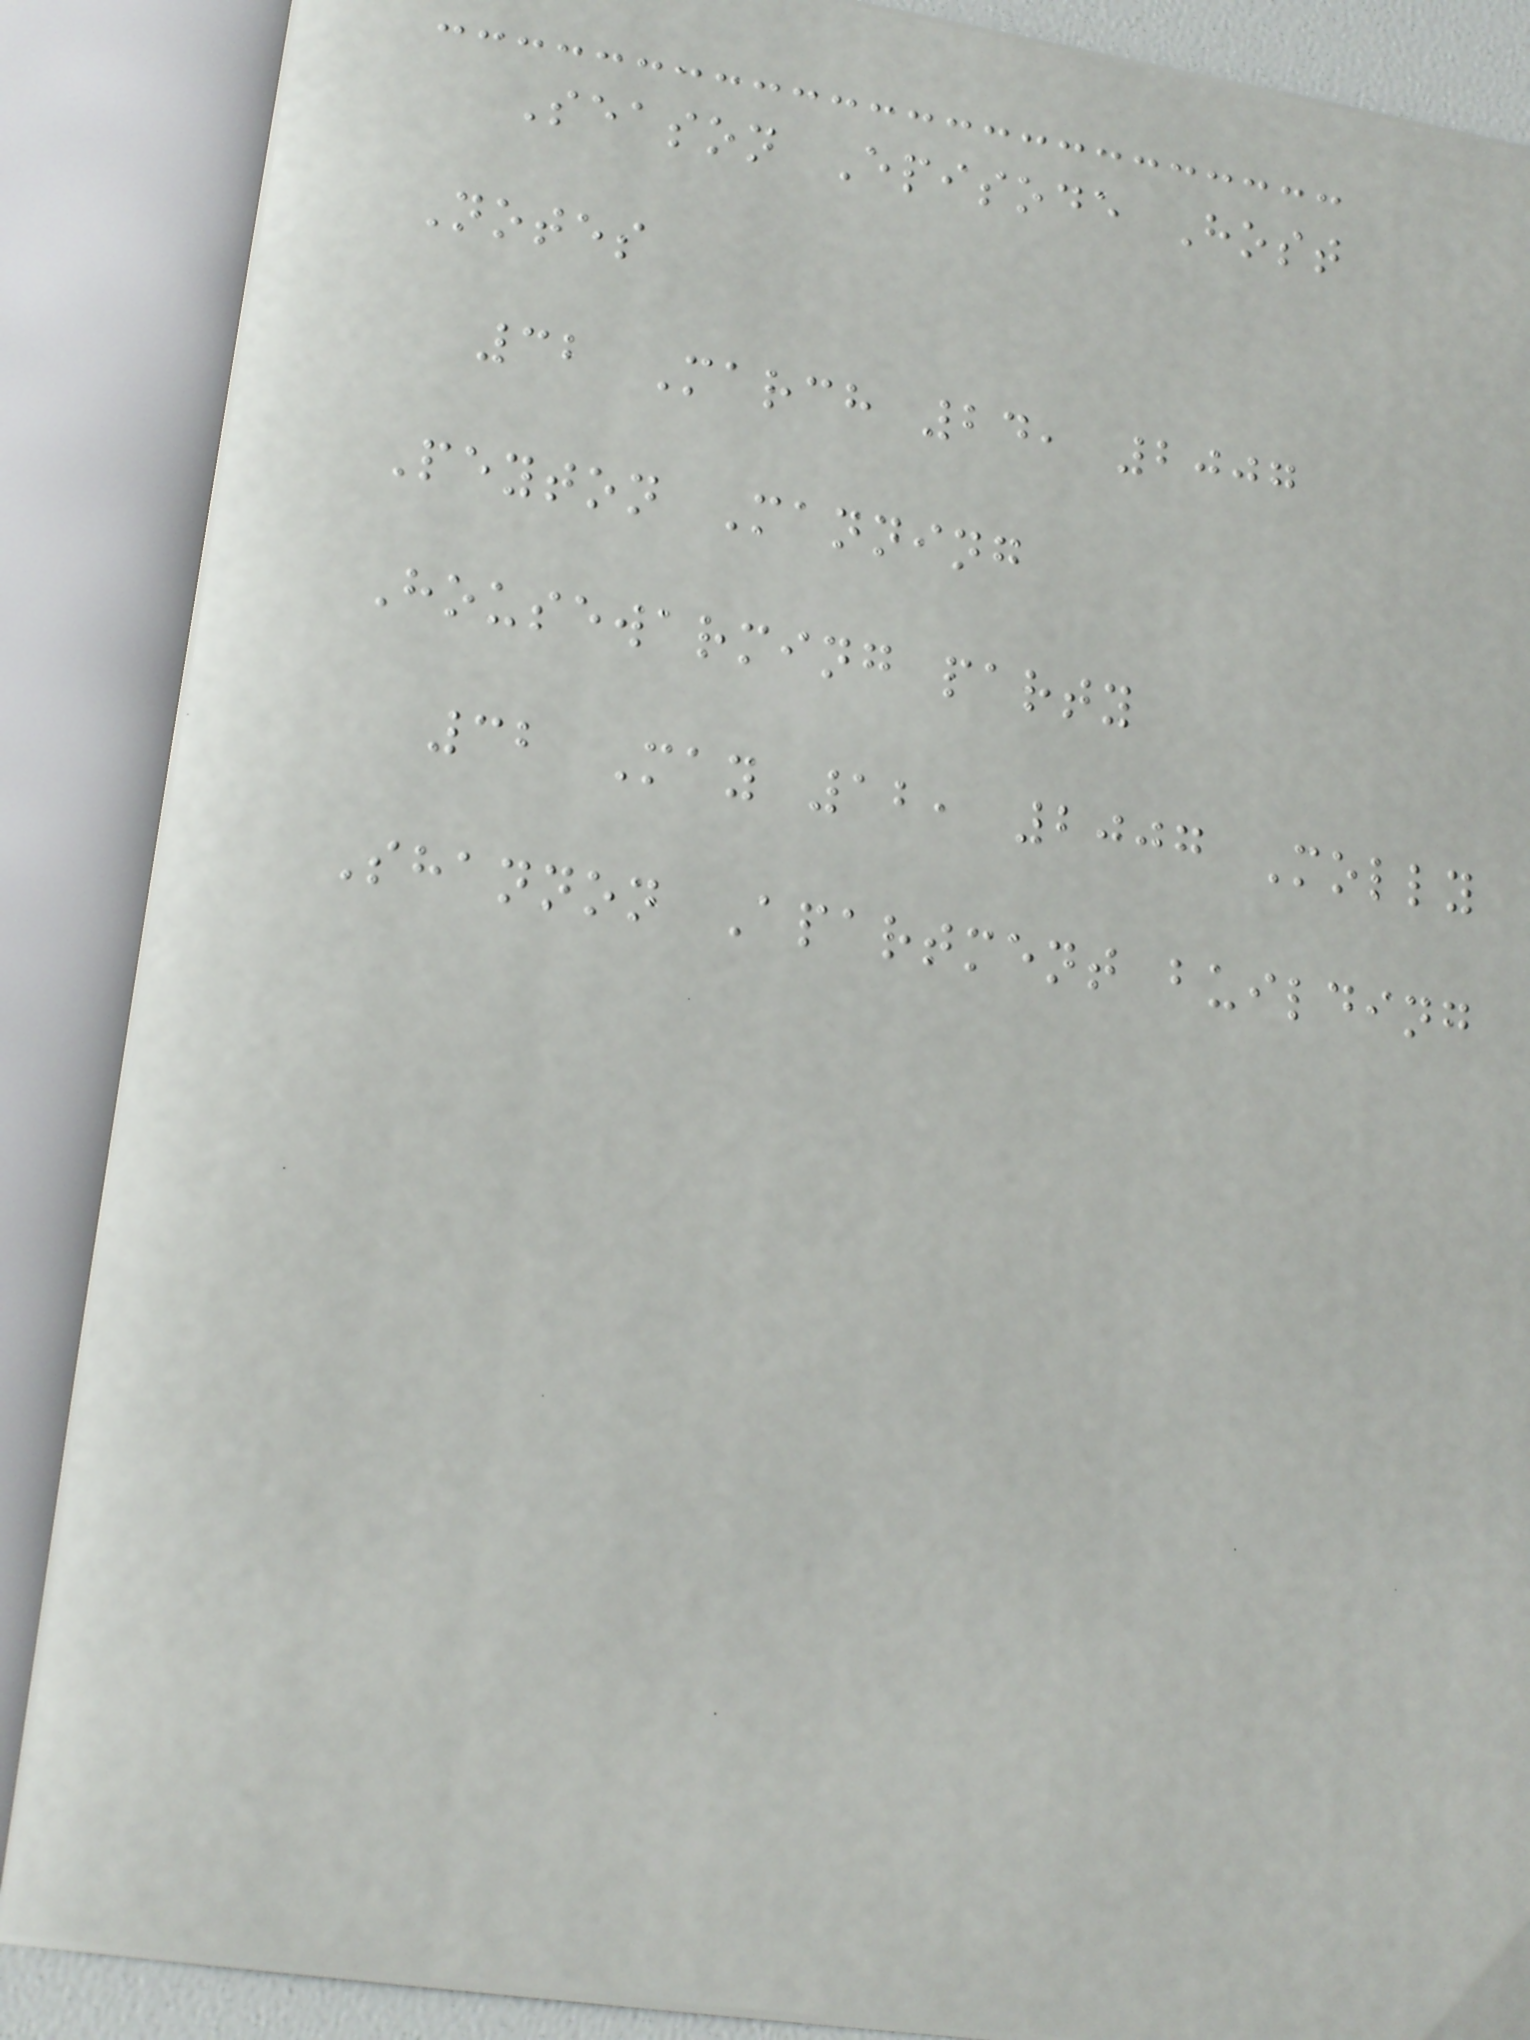Season Episode Host
Notes
32 March 24, 2007
Peyton Manning
Housewarming party
32 May 12, 2007 Molly
Shannon Apartment building
